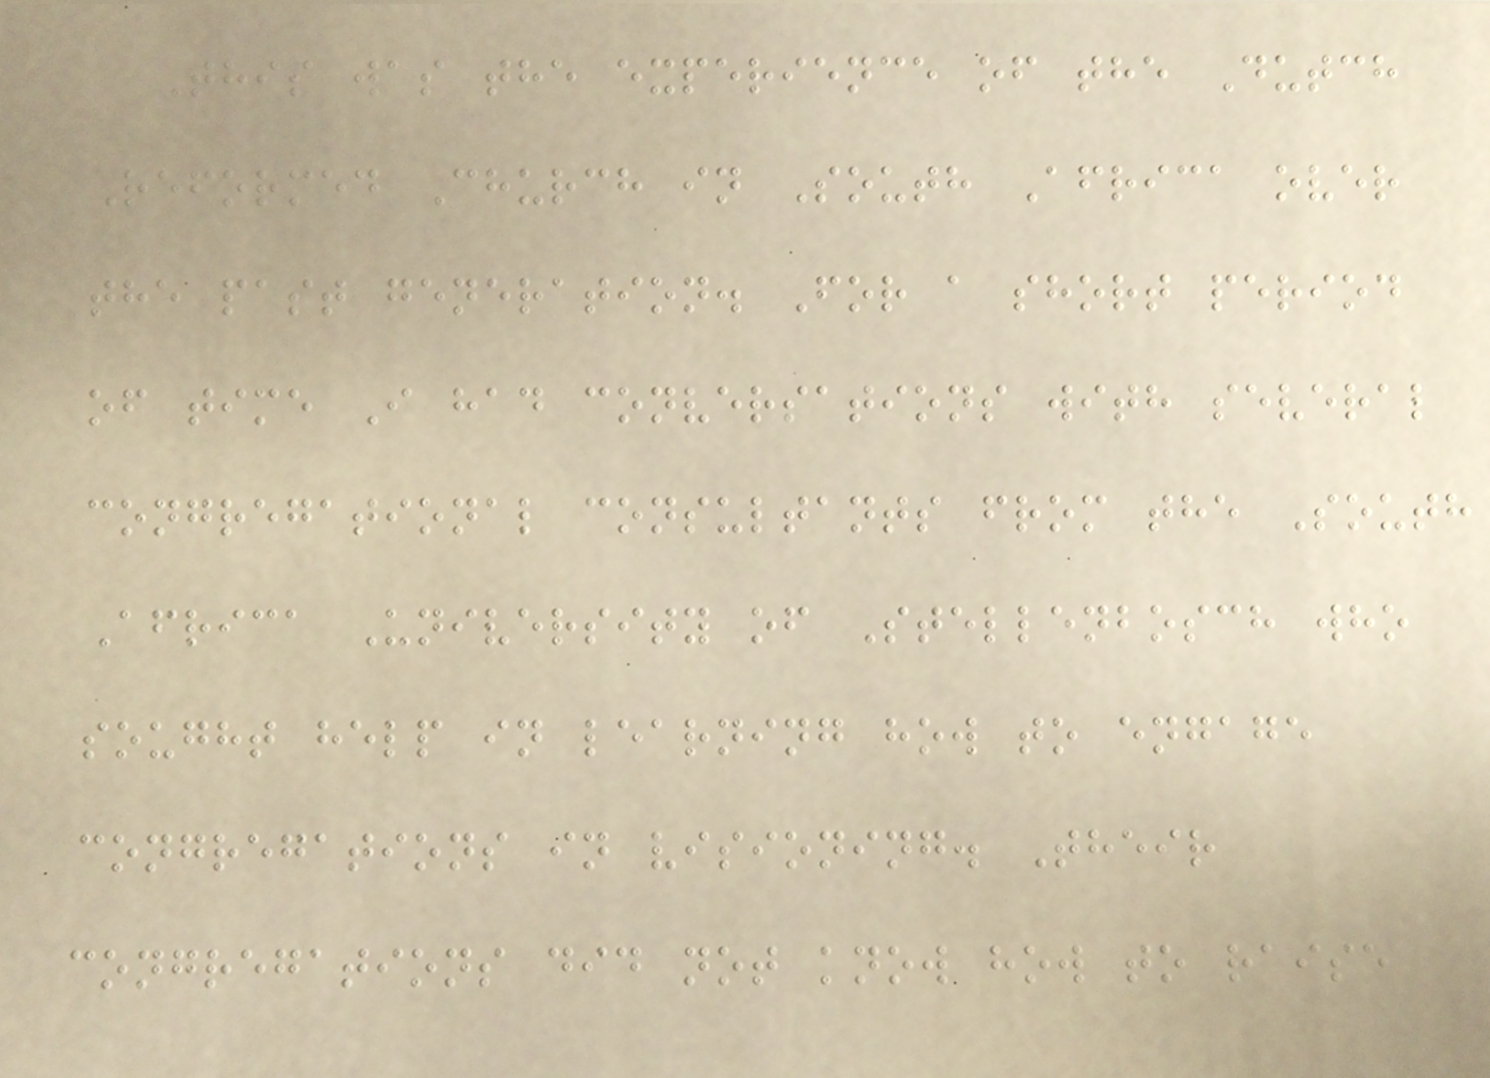This was the experience of the Dutch
Reformed Church in South Africa over
the past generation. For a short period
of time I had conversations with several
congregational consultants from the South
Africa University of Stellenbosch who
sought help in learning how to engage
congregations in visioning. Their
congregations did not know how to raise
